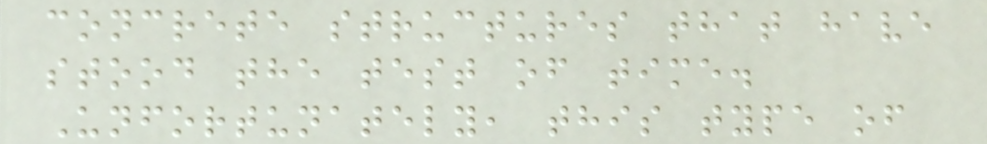concrete structures that have
stood the test of time.
Unfortunately, this type of
